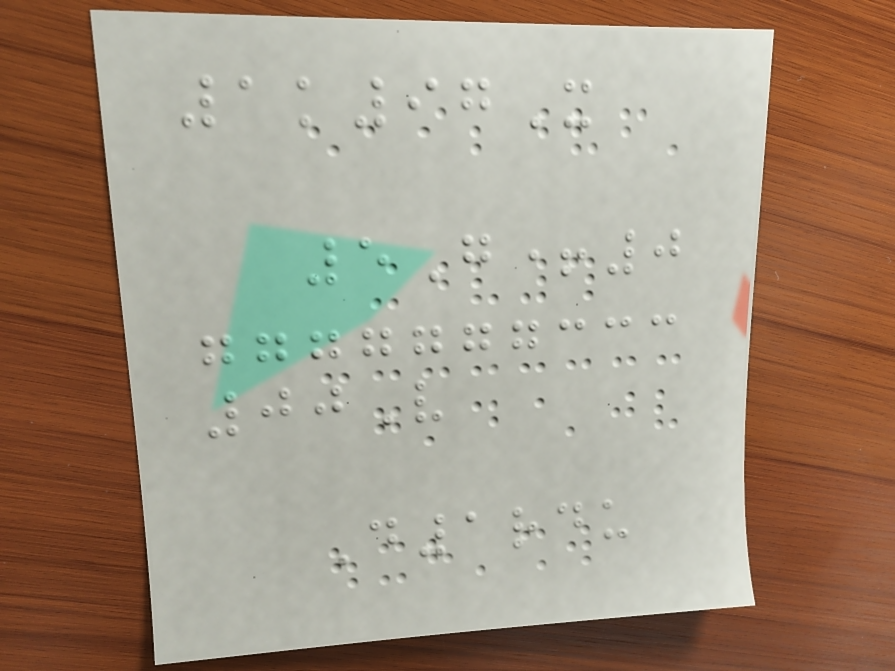1k97X
5G+0
00V
D1rdu
